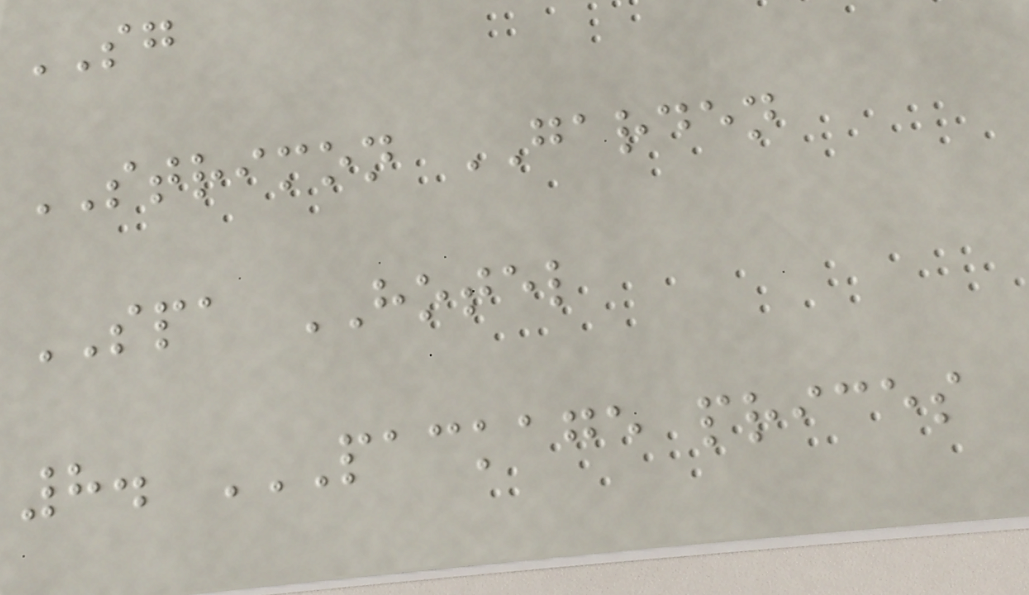SG
STRIMON GARDEN
SPA HOTEL
8. PACKAGE PRICES
